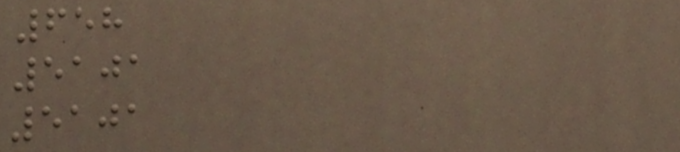658
5101
5101
